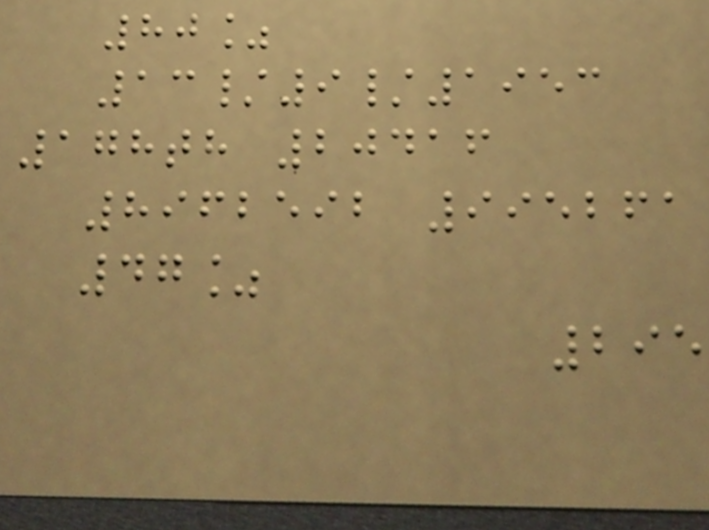80%
13/9/1953
178th 20416
8962592 995261
47%
295
